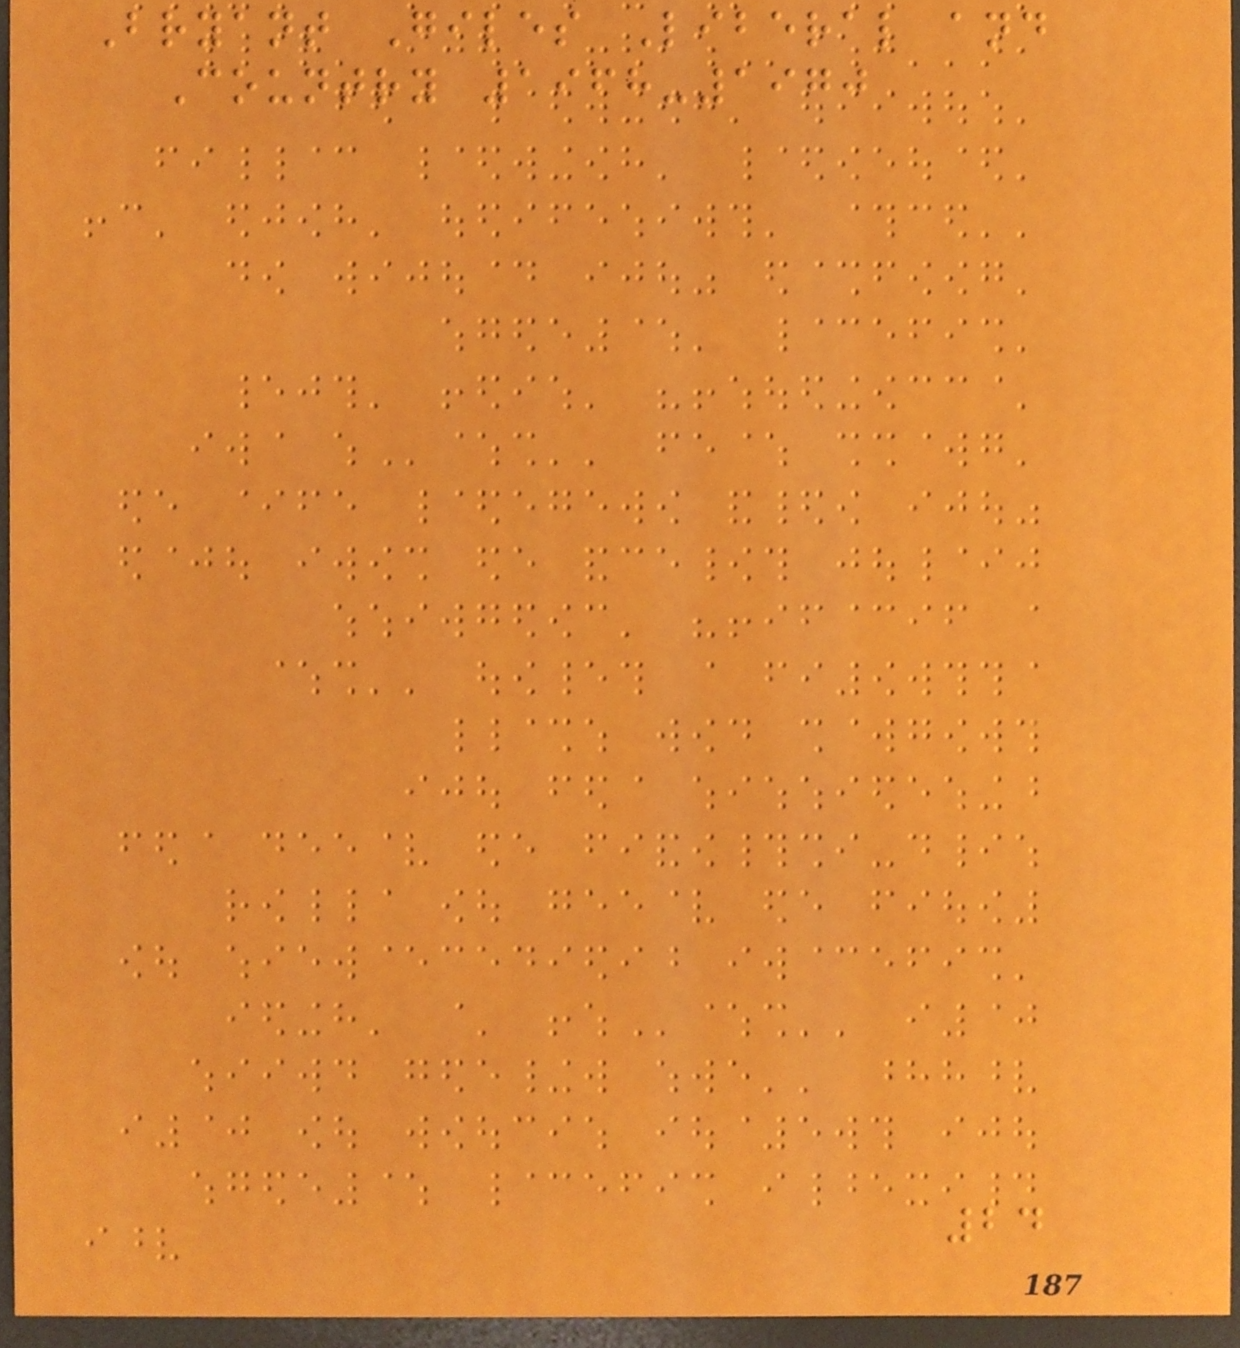Bryant Giles Liberal and
Country 1968-1970
24
